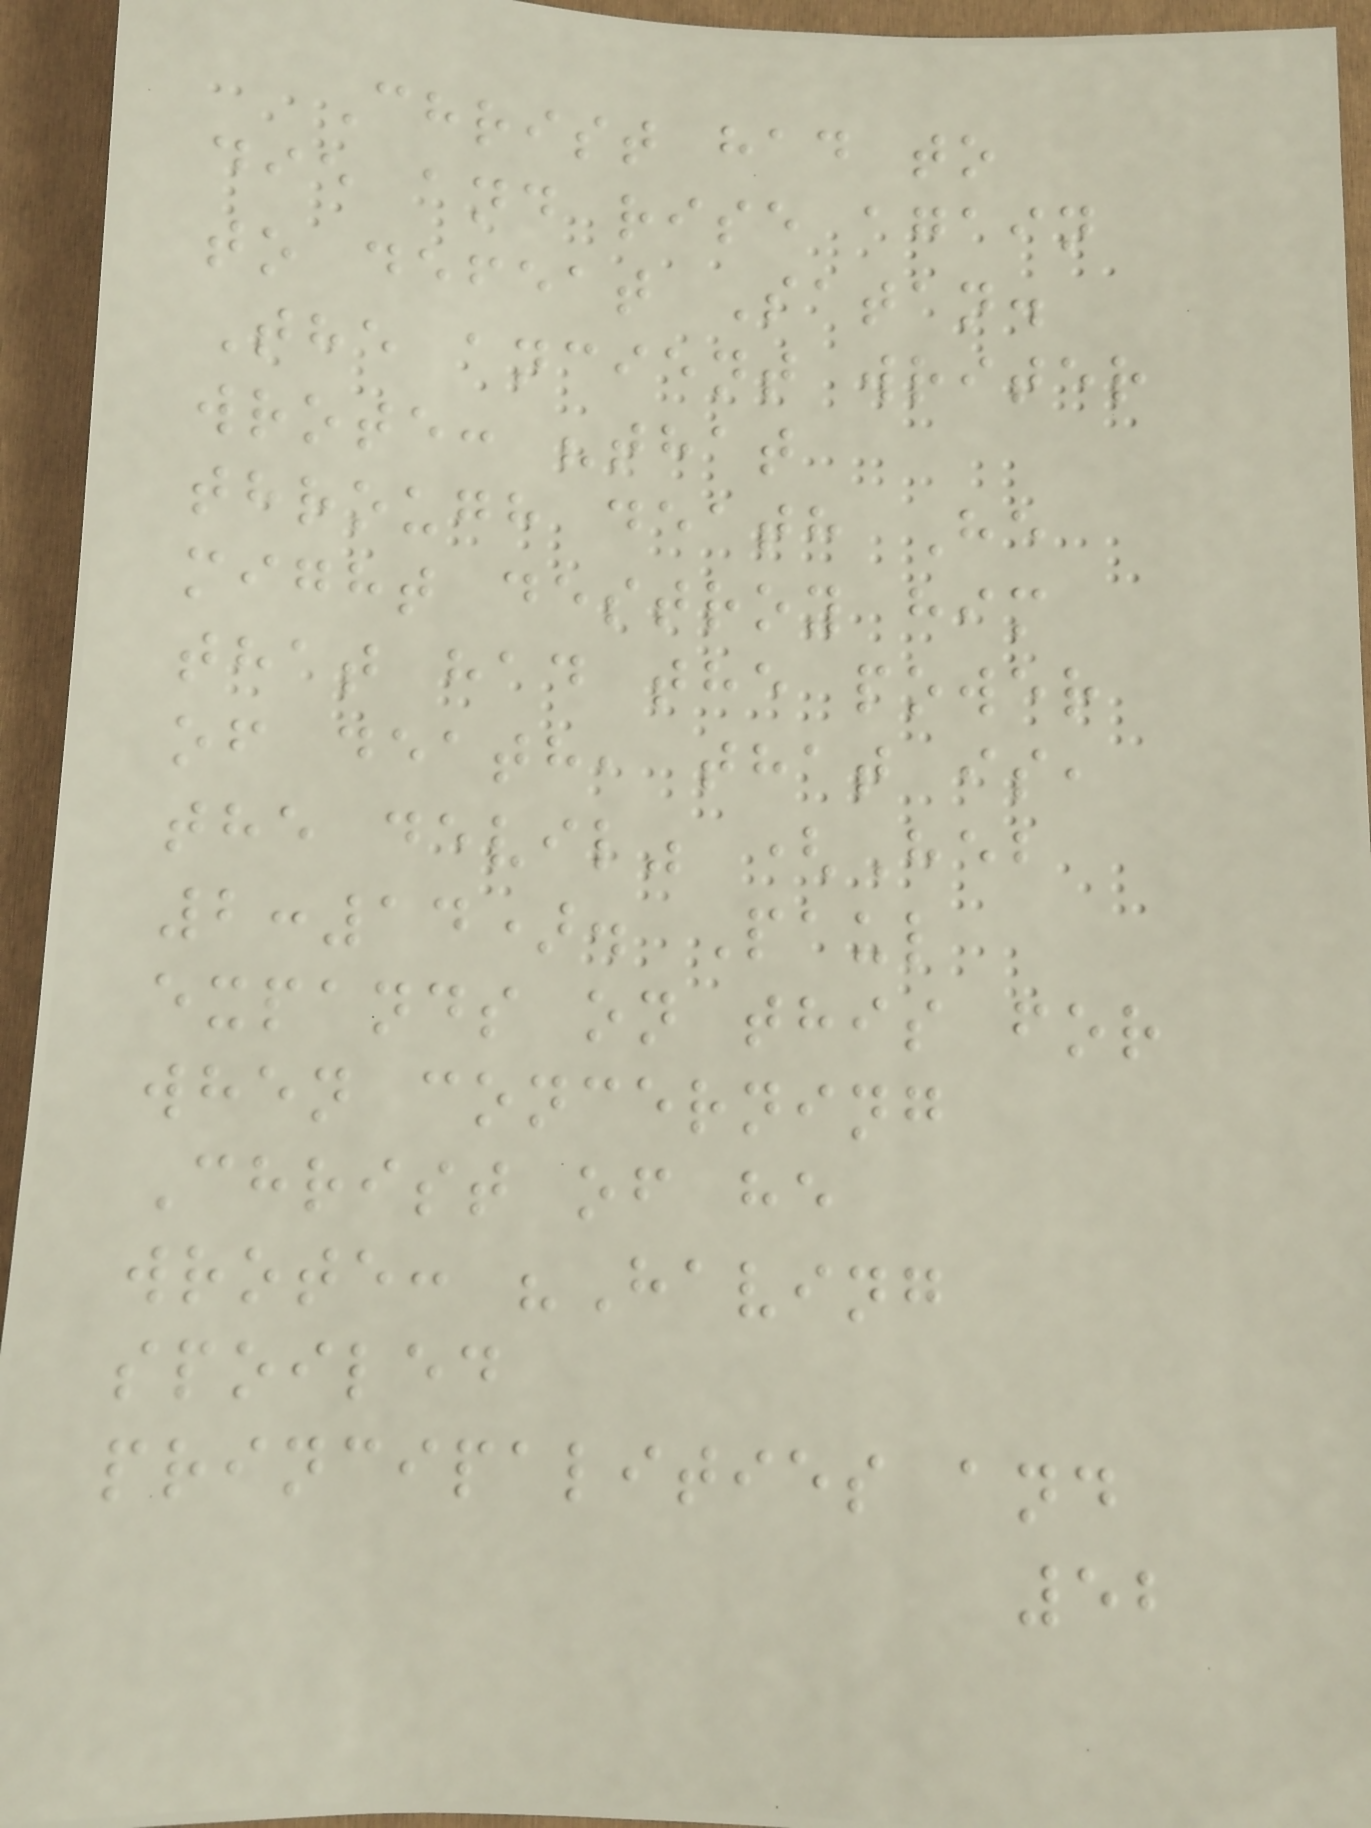Christ had to
die and rise again
to defeat Satan.
The ancient writer
wrote: "that
through death He
might destroy him
that had the power
of death, that is,
the devil" (Heb
2:14). Paul
expands on this for
when concerning
Christ of he
wrote: "Having
spoiled
principalities and
52
